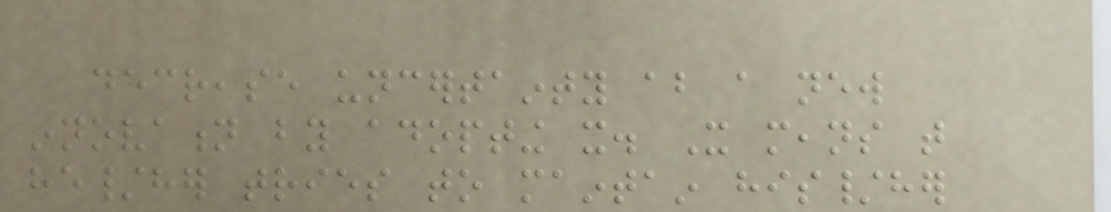decrease uncertainty about a new
innovation by adopting it. It means that
he/her tries to maintain his/her
